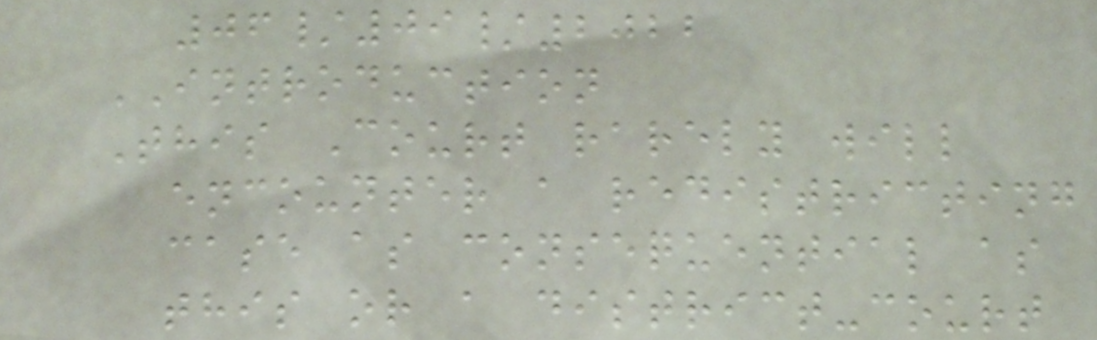06/09/2022
INTRODUCTION
This Court rarely will
encounter a redistricting
case as consequential as
this or a district-court
